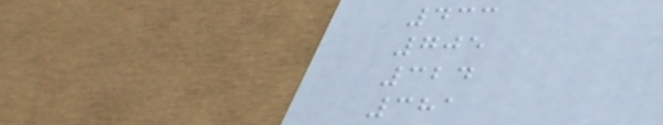433
705
324
381
